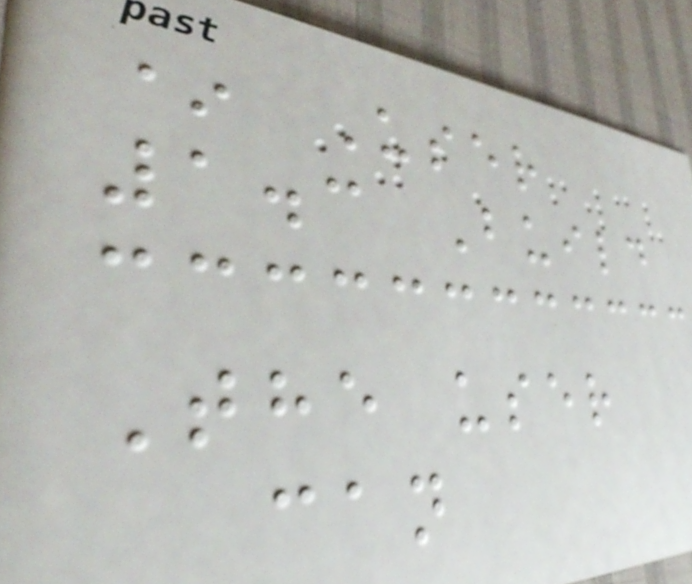* User
1.3 Build
The user
can
